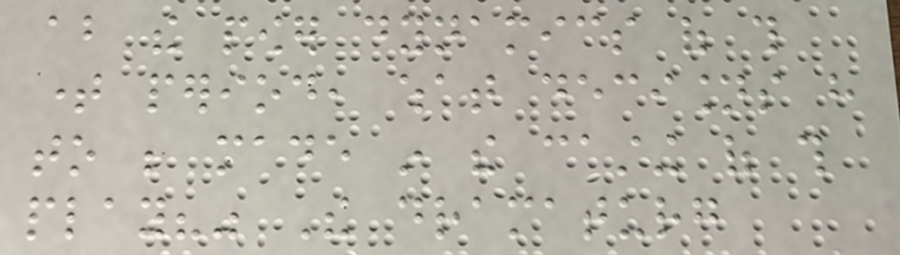about the power dynamics of this
time period, what decisions have
to be made in the casting of this
play?" The dramaturg
